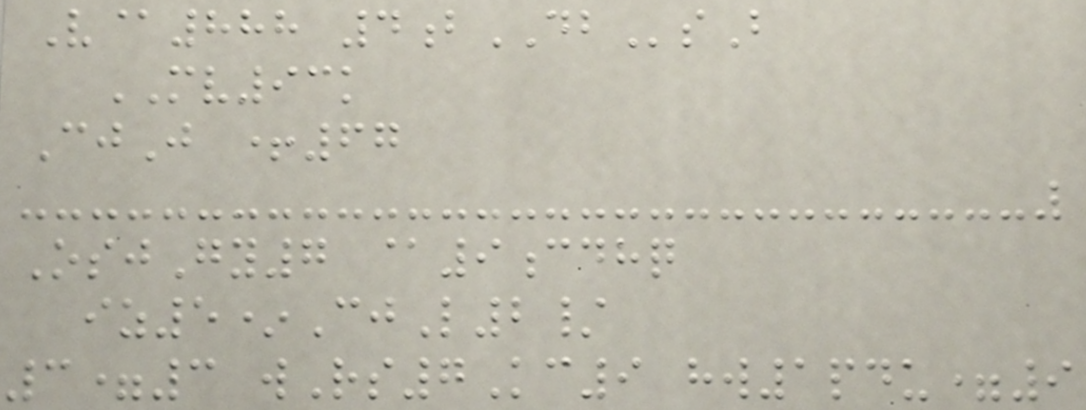V@888 4bDBsB
MV93k
CjJ +67
OsjGy7 @9cdhq
iz5*CjL2/
3=3 wRs7Kc9 hw1pdu=9
